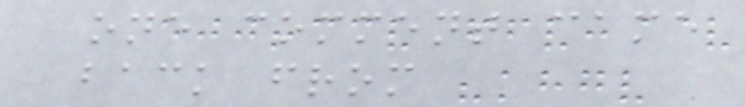one comment came
back from
